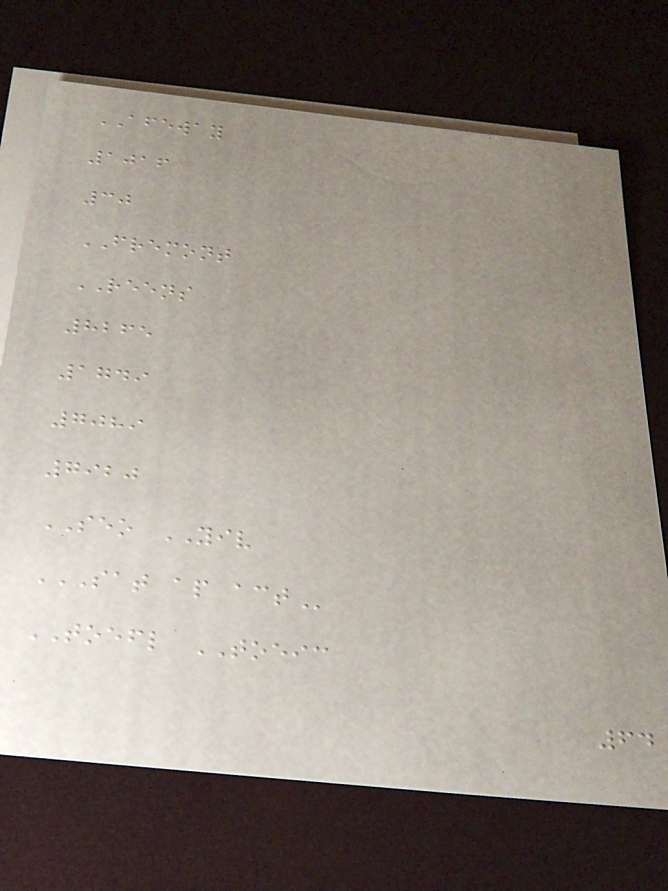AFEWAY
1016
30
FREMONT
REENS
8265
1749
7089
7920
SEO YIV
SAT AP ACT
TOEFL TOEIC
64
